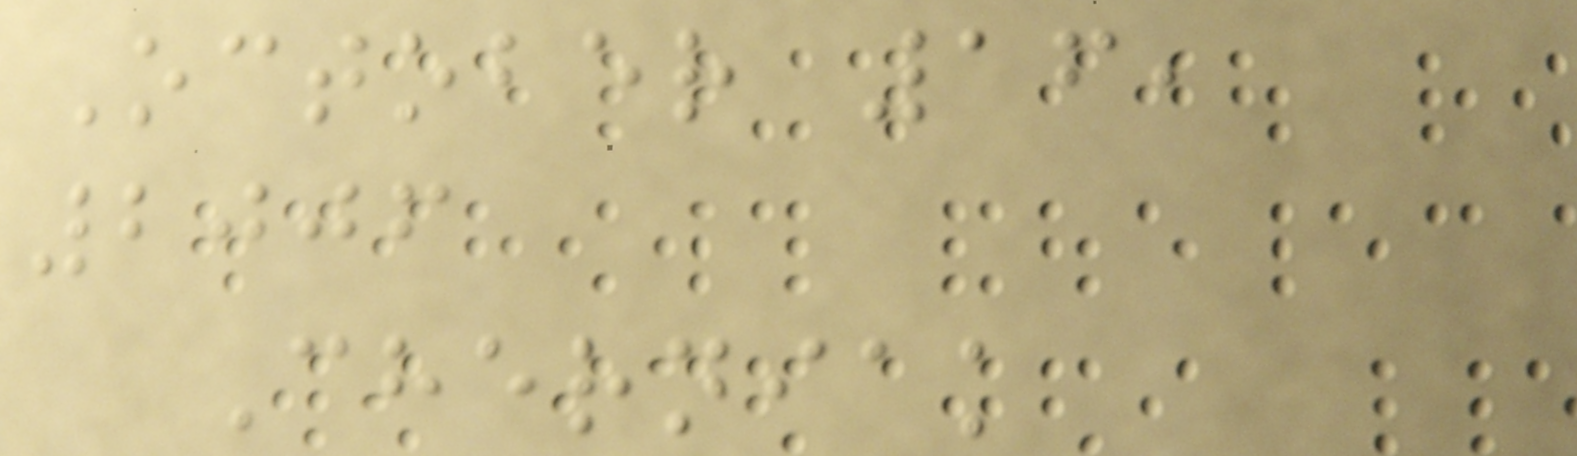October 16,
2006
Cherniak
